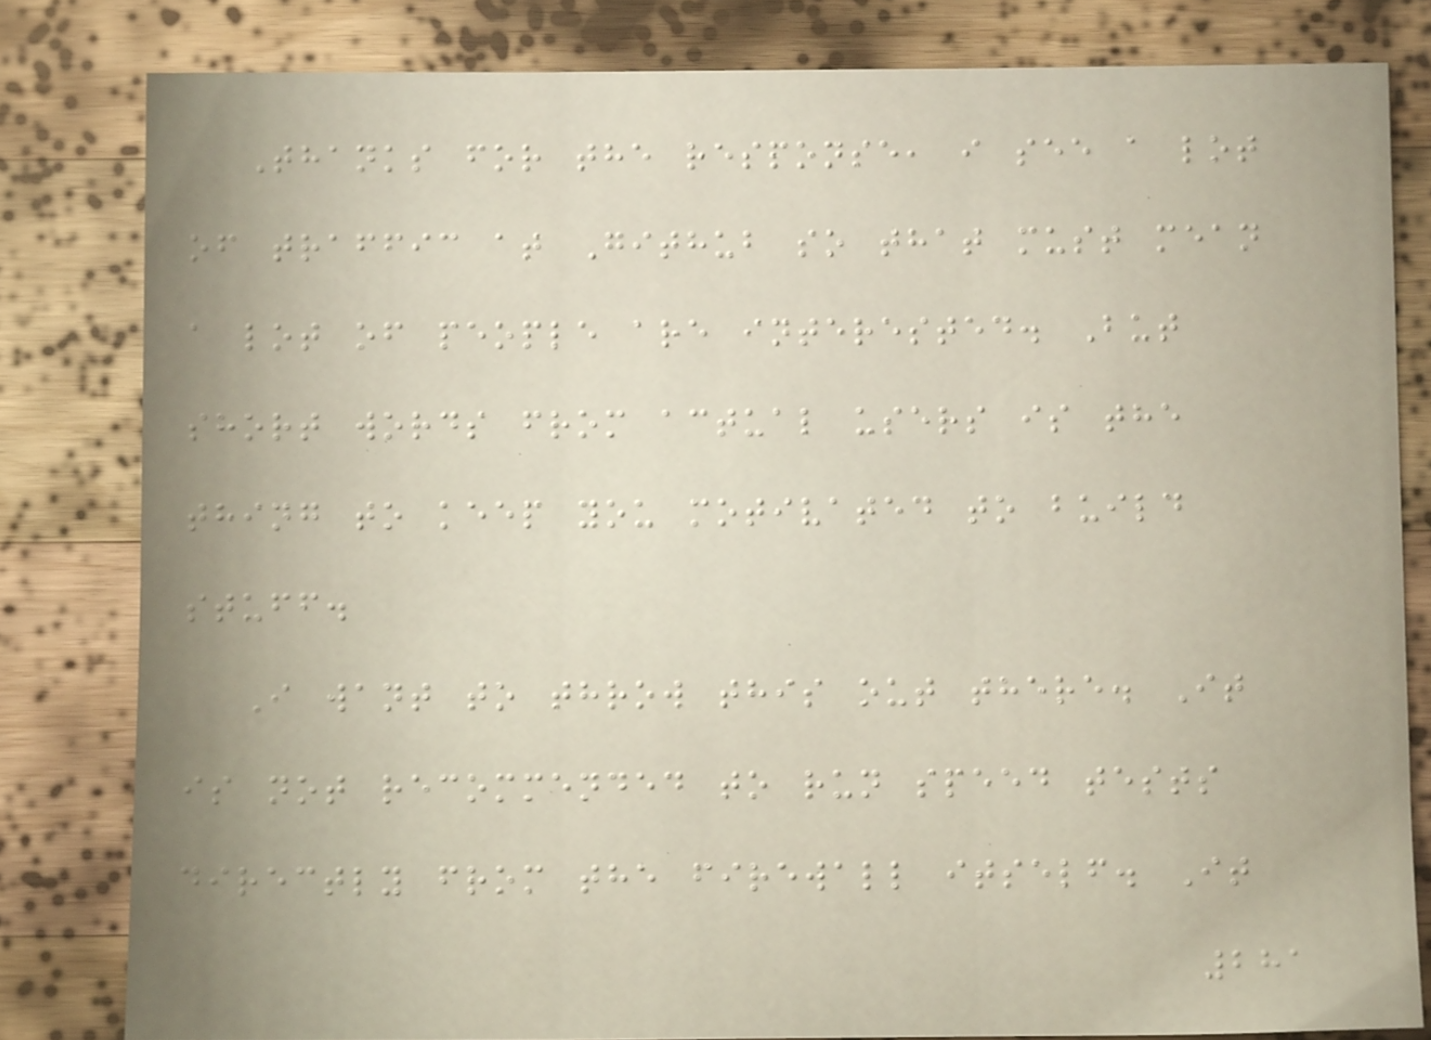Thanks for the response, i see a lot
of traffic at Github so that must mean
a lot of people are interested. But
short words from actual users is the
thing to keep you motivated to build
stuff.
I want to throw this out there. It
is not recommended to run speed tests
directly from the firewall itself. It
281
